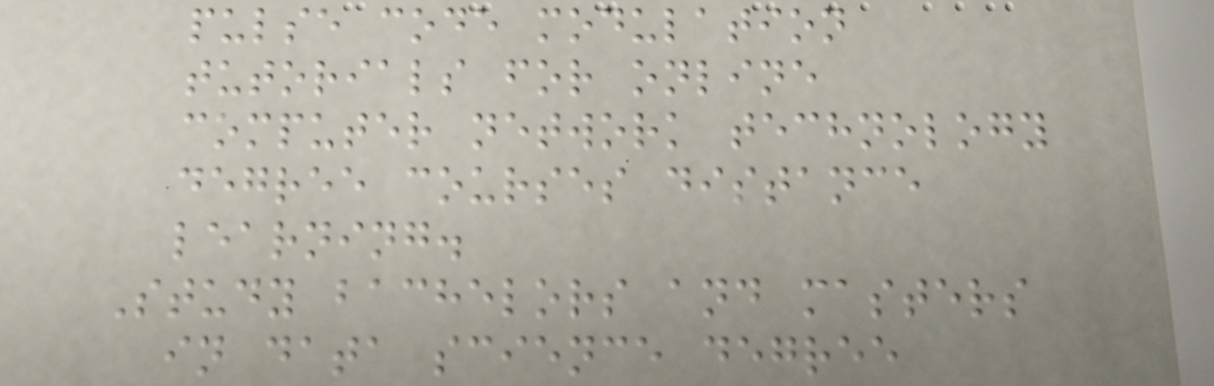pulse code modulation
tutorials for online
computer network technology
degree courses distance
learning.
Study bachelors and masters
in data science degree
